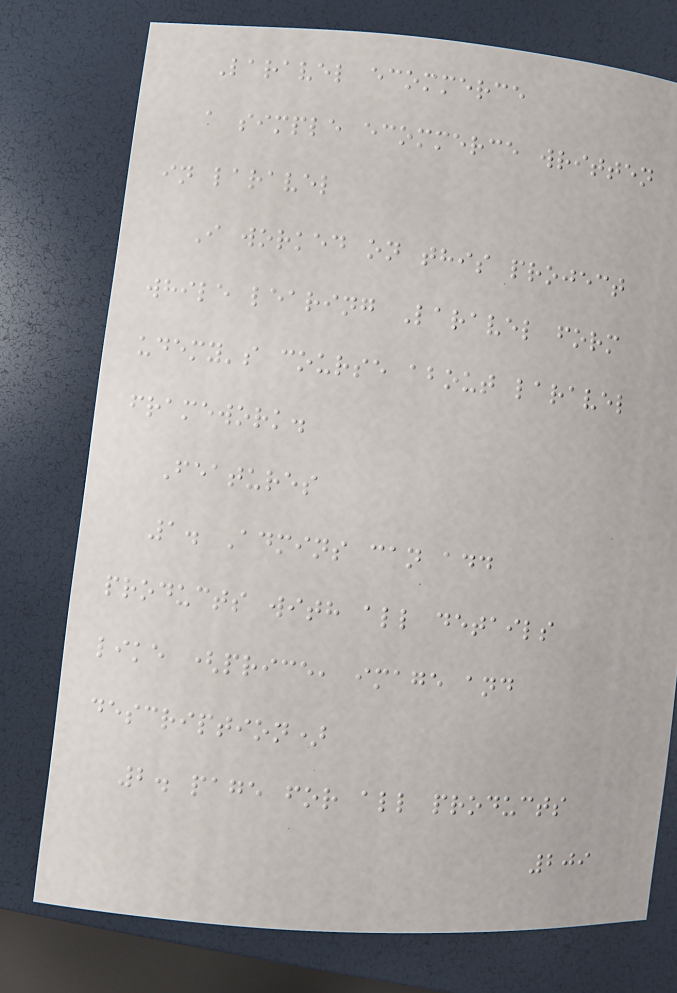Laravel ecommerce
a simple ecommerce written
in laravel
I worked on this project
while learing Laravel form
udemy's course about laravel
framework.
Features
1. Admins can add
products with all details
like (price, image and
description)
2. page for all products
209
